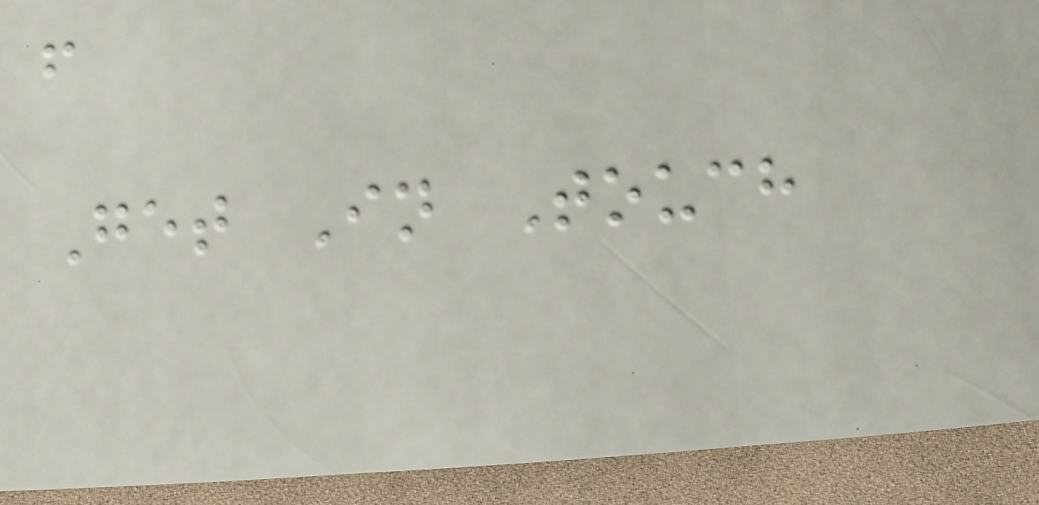f
Get In Touch
